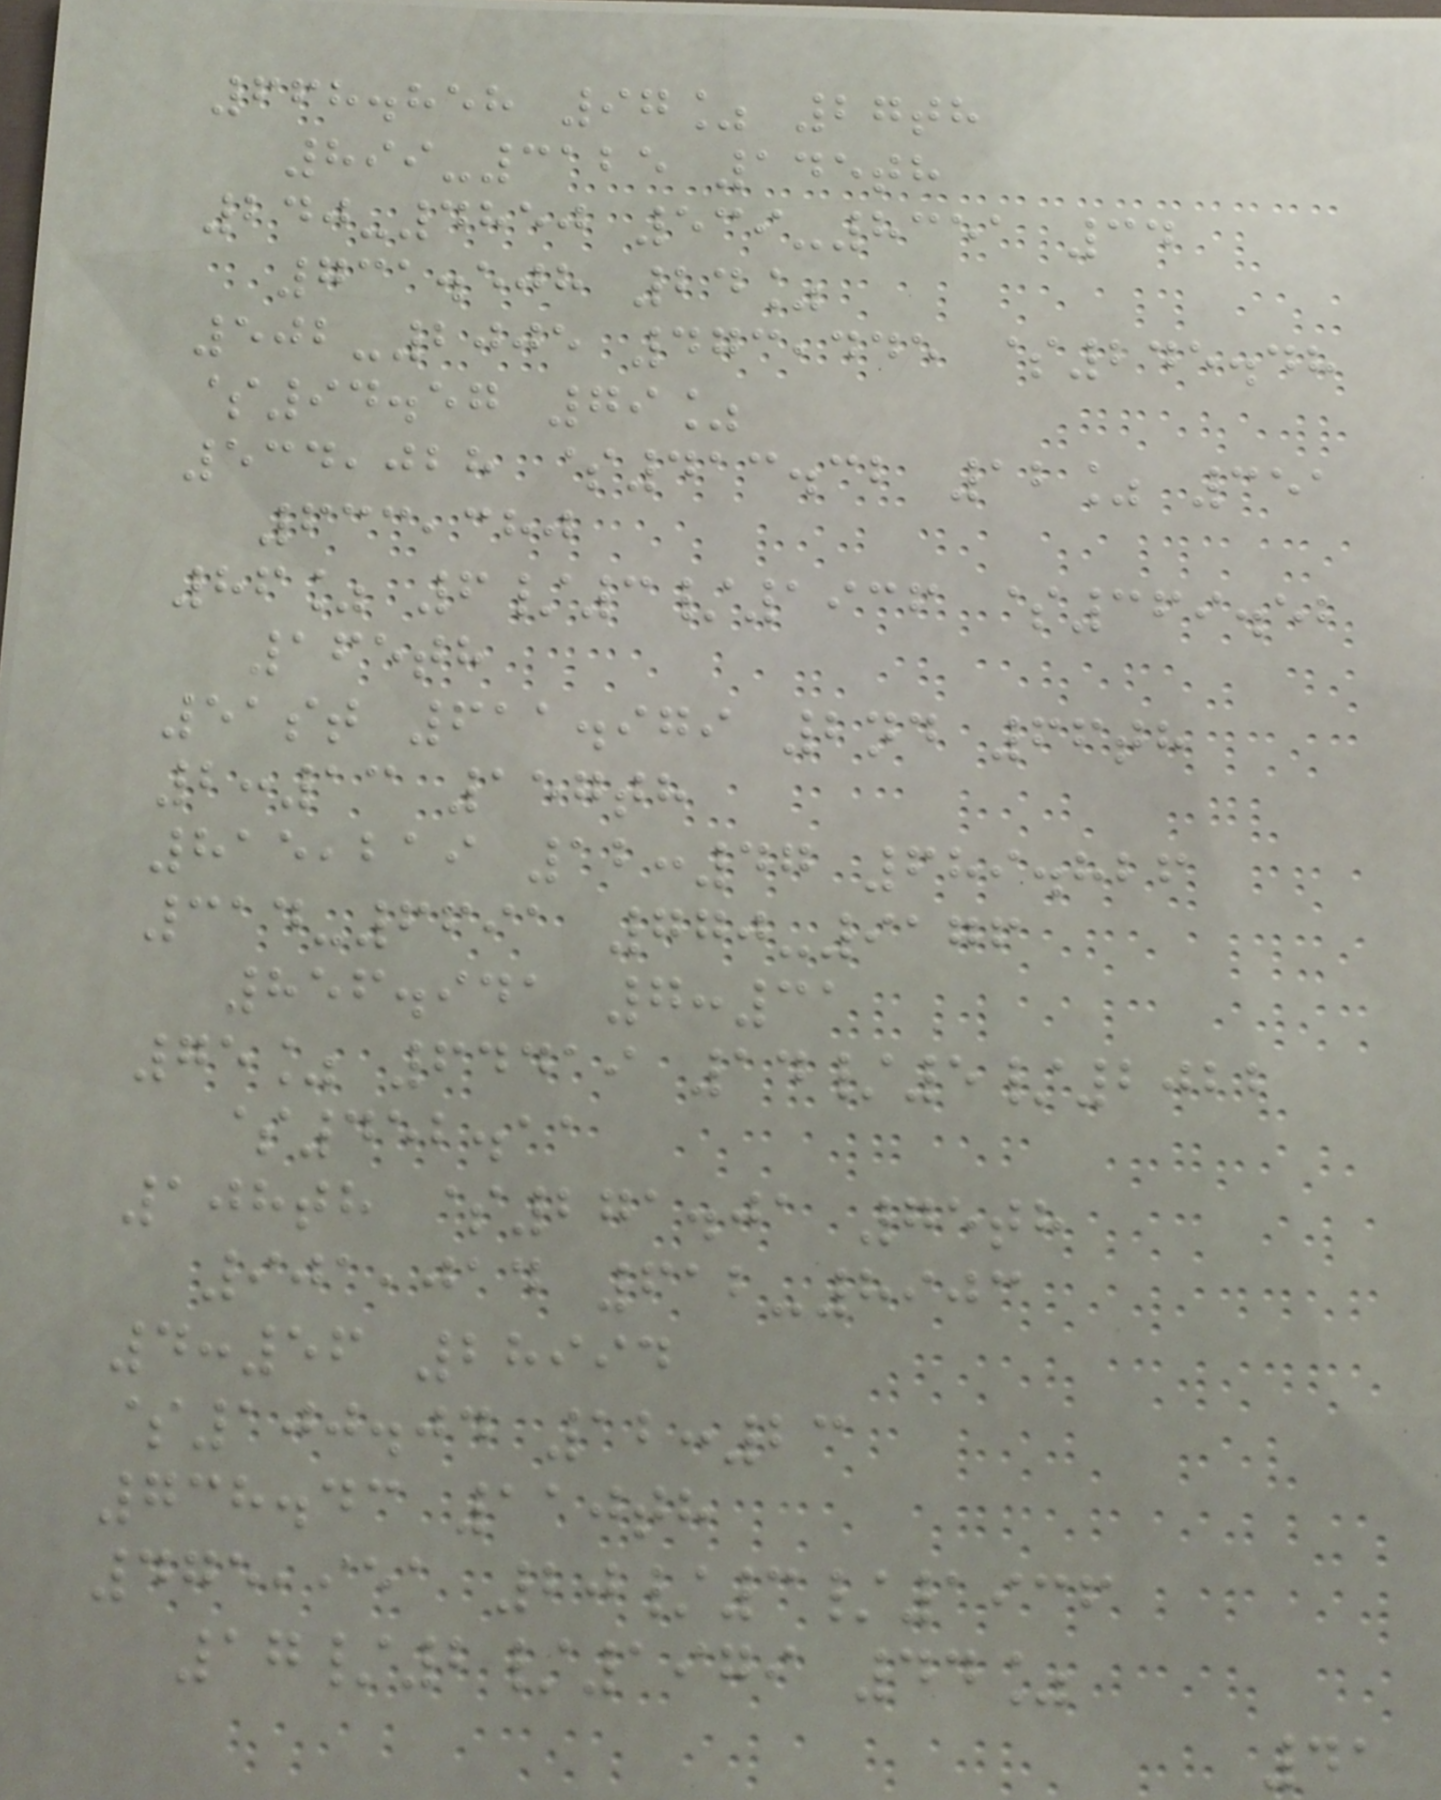668.858 97% 27th
899-3125 145th
240-4850 539-8351 34
731.508 24%
502-2005 473,445 $245.48
$94.57 79%
534,028 $413.32 12% 351
633,380
86% 6/3/1936 $369.52
165th
51st 611.979 2nd 66th
2:13 157th
815,219 12:47 689.826
314-6691 770-9176
856.941 7:31
75% 64419 14/5/2022
$452.11
108th $271.01 75th
901,014 612-8903
4:56 28994
$100.04 12:23
738.43 110th
475,951 20/3/1936
17/2/1979 44%
41
